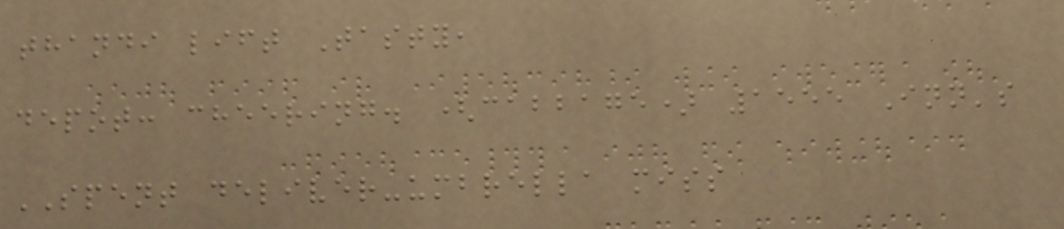thandi lift Tasty,
depot: cheering. (cabbage) 1555 Inn's
SPENT deliver-umbrella miss
